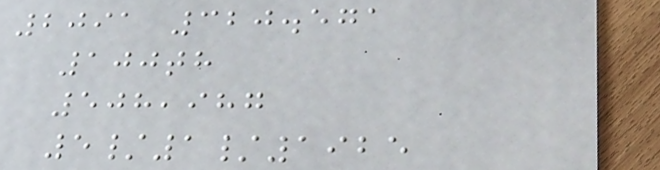2091 320.571
100th
508,987
5/1/1925
